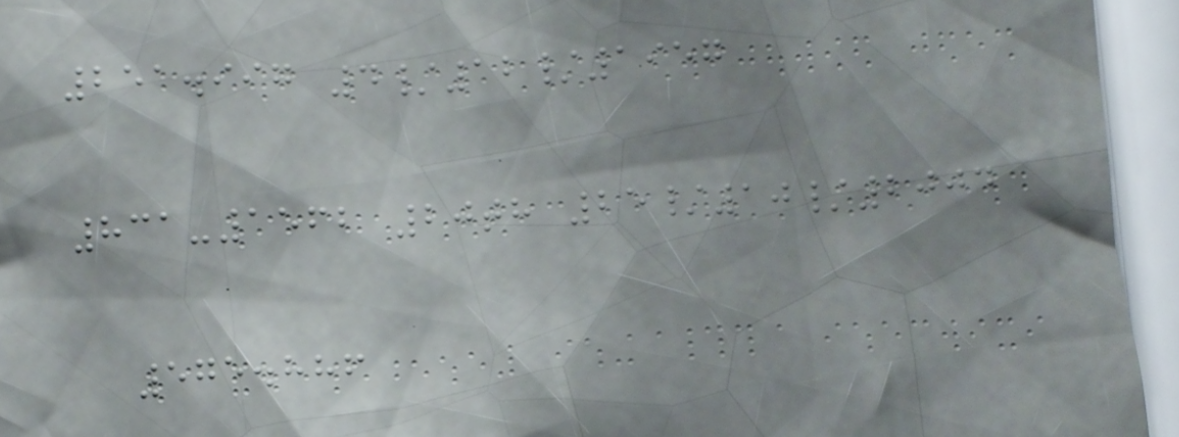251.997 4/12/1957
831-1562 20th 25/10/2004
575.886
